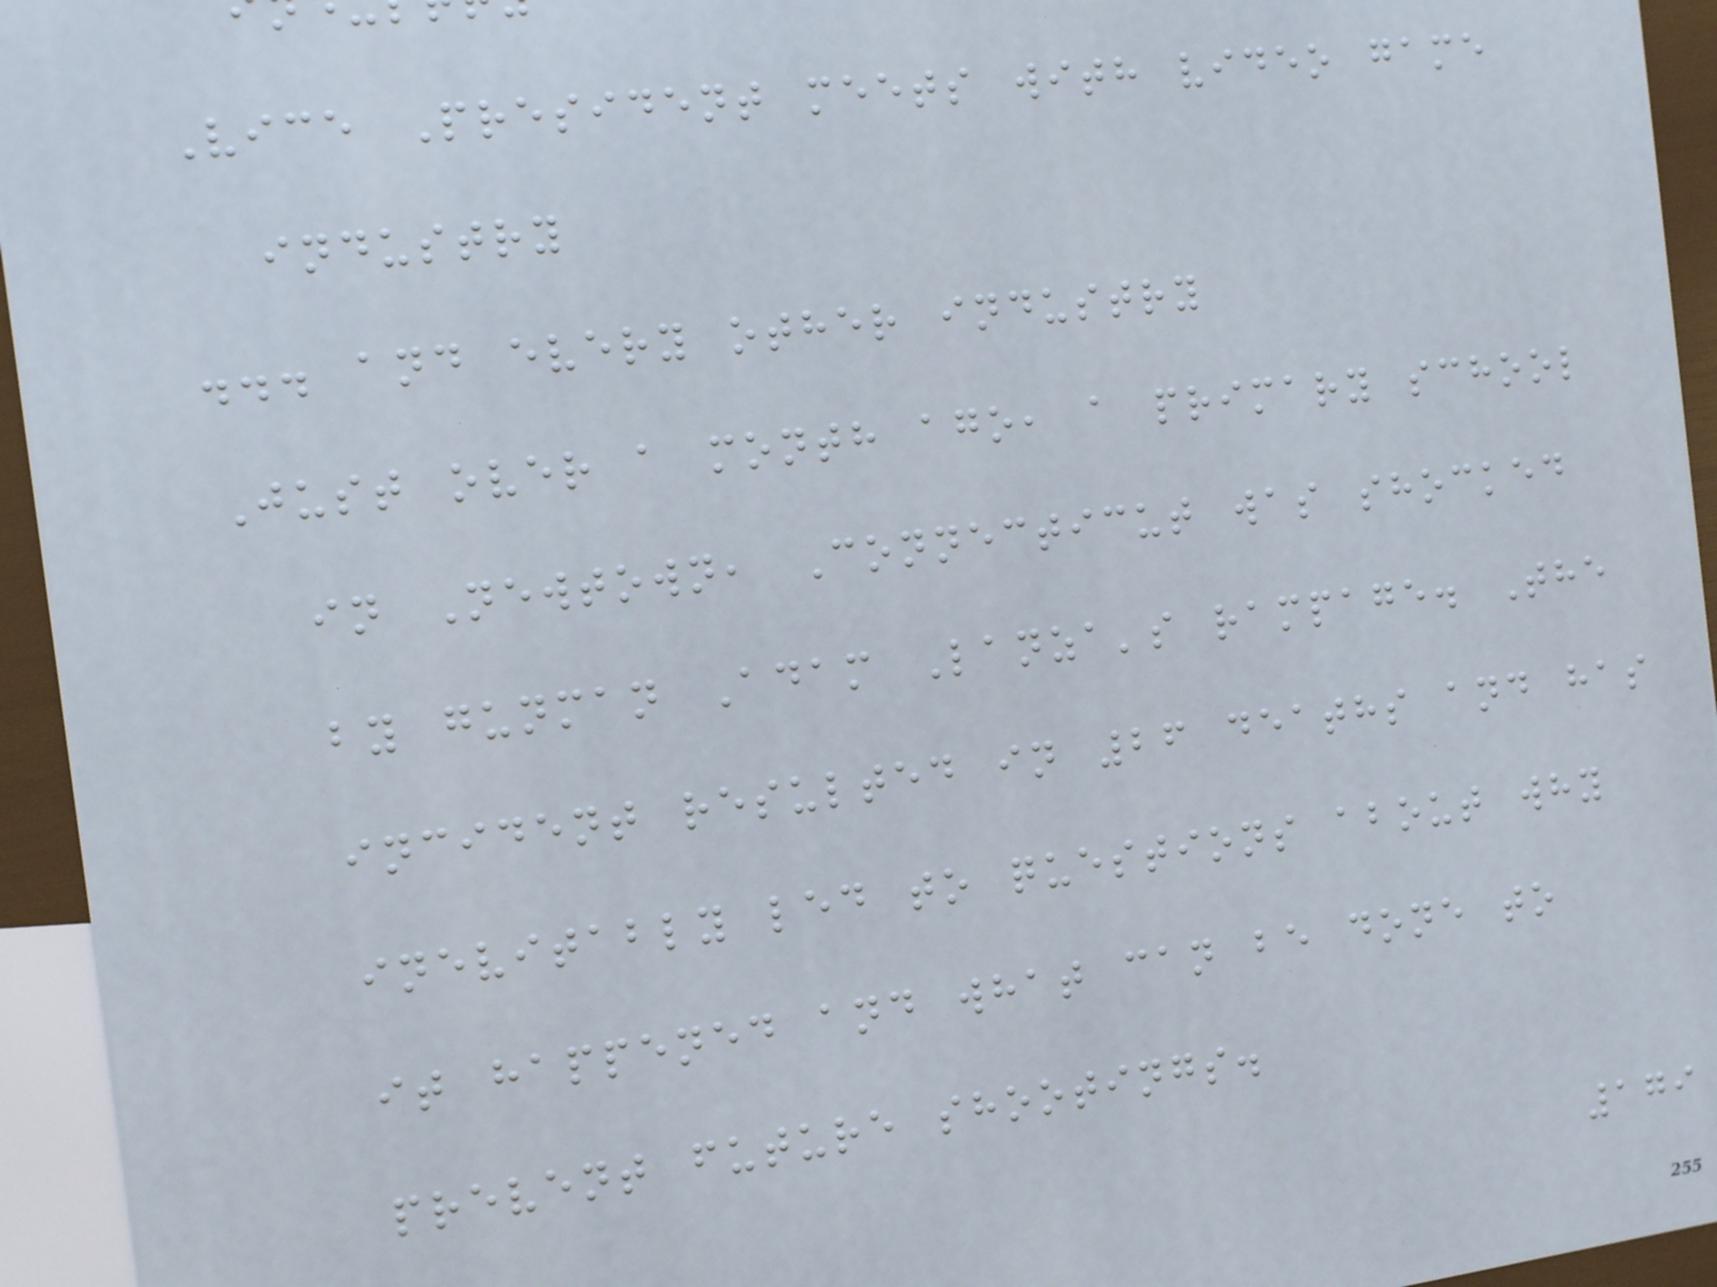Vice President meets with video game
industry
... and every other industry
Just over a month ago, a primary school
in Newtown, Connecticut was shocked
by gunman Adam Lanza's rampage. The
incident resulted in 26 deaths and has
inevitably led to questions about why
it happened and what can be done to
prevent future shootings.
179
